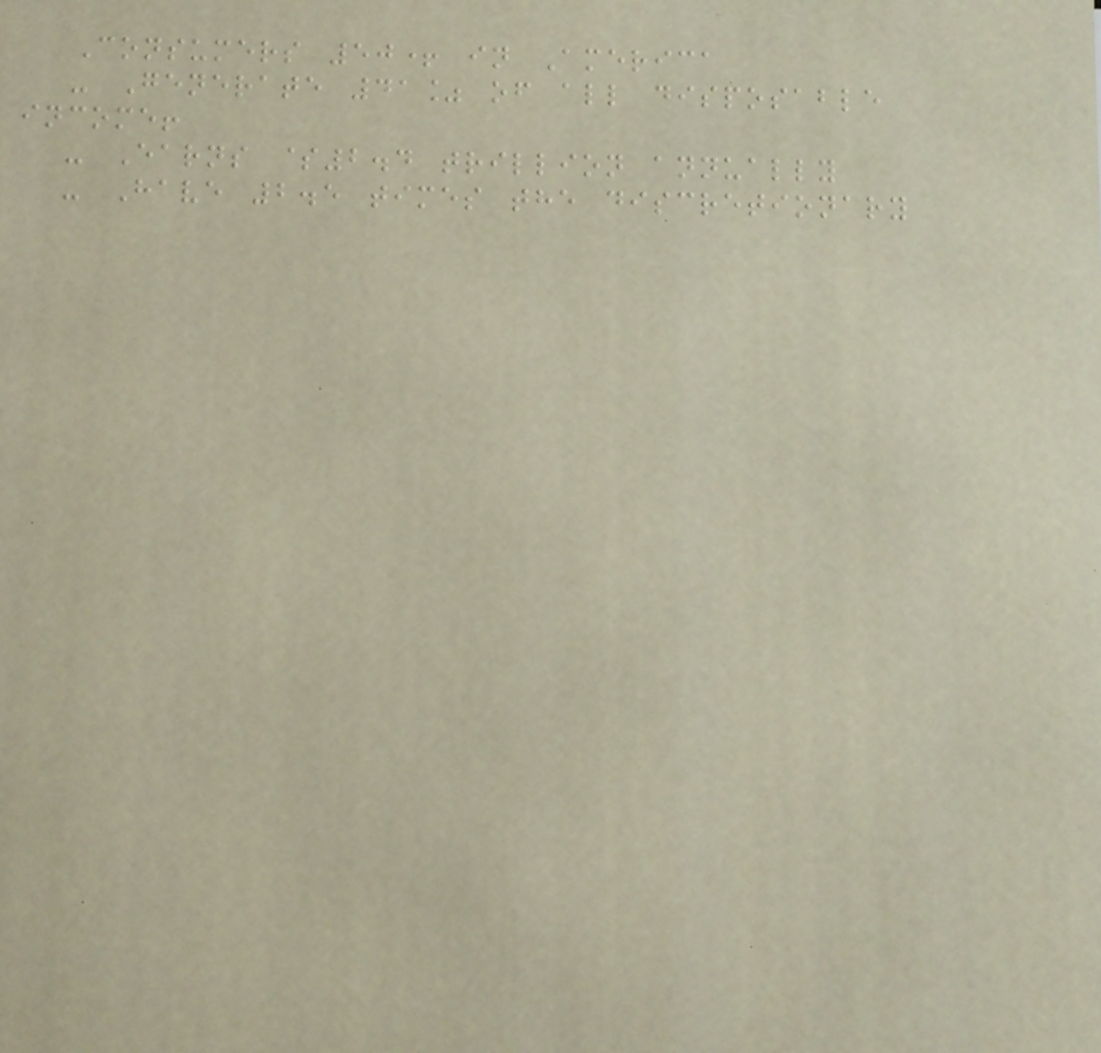Consumers 50+ in America
- Generate 41% of all disposable
income!
- Earns $2.4 trillion annually
- Have 2.5 times the discretionary
